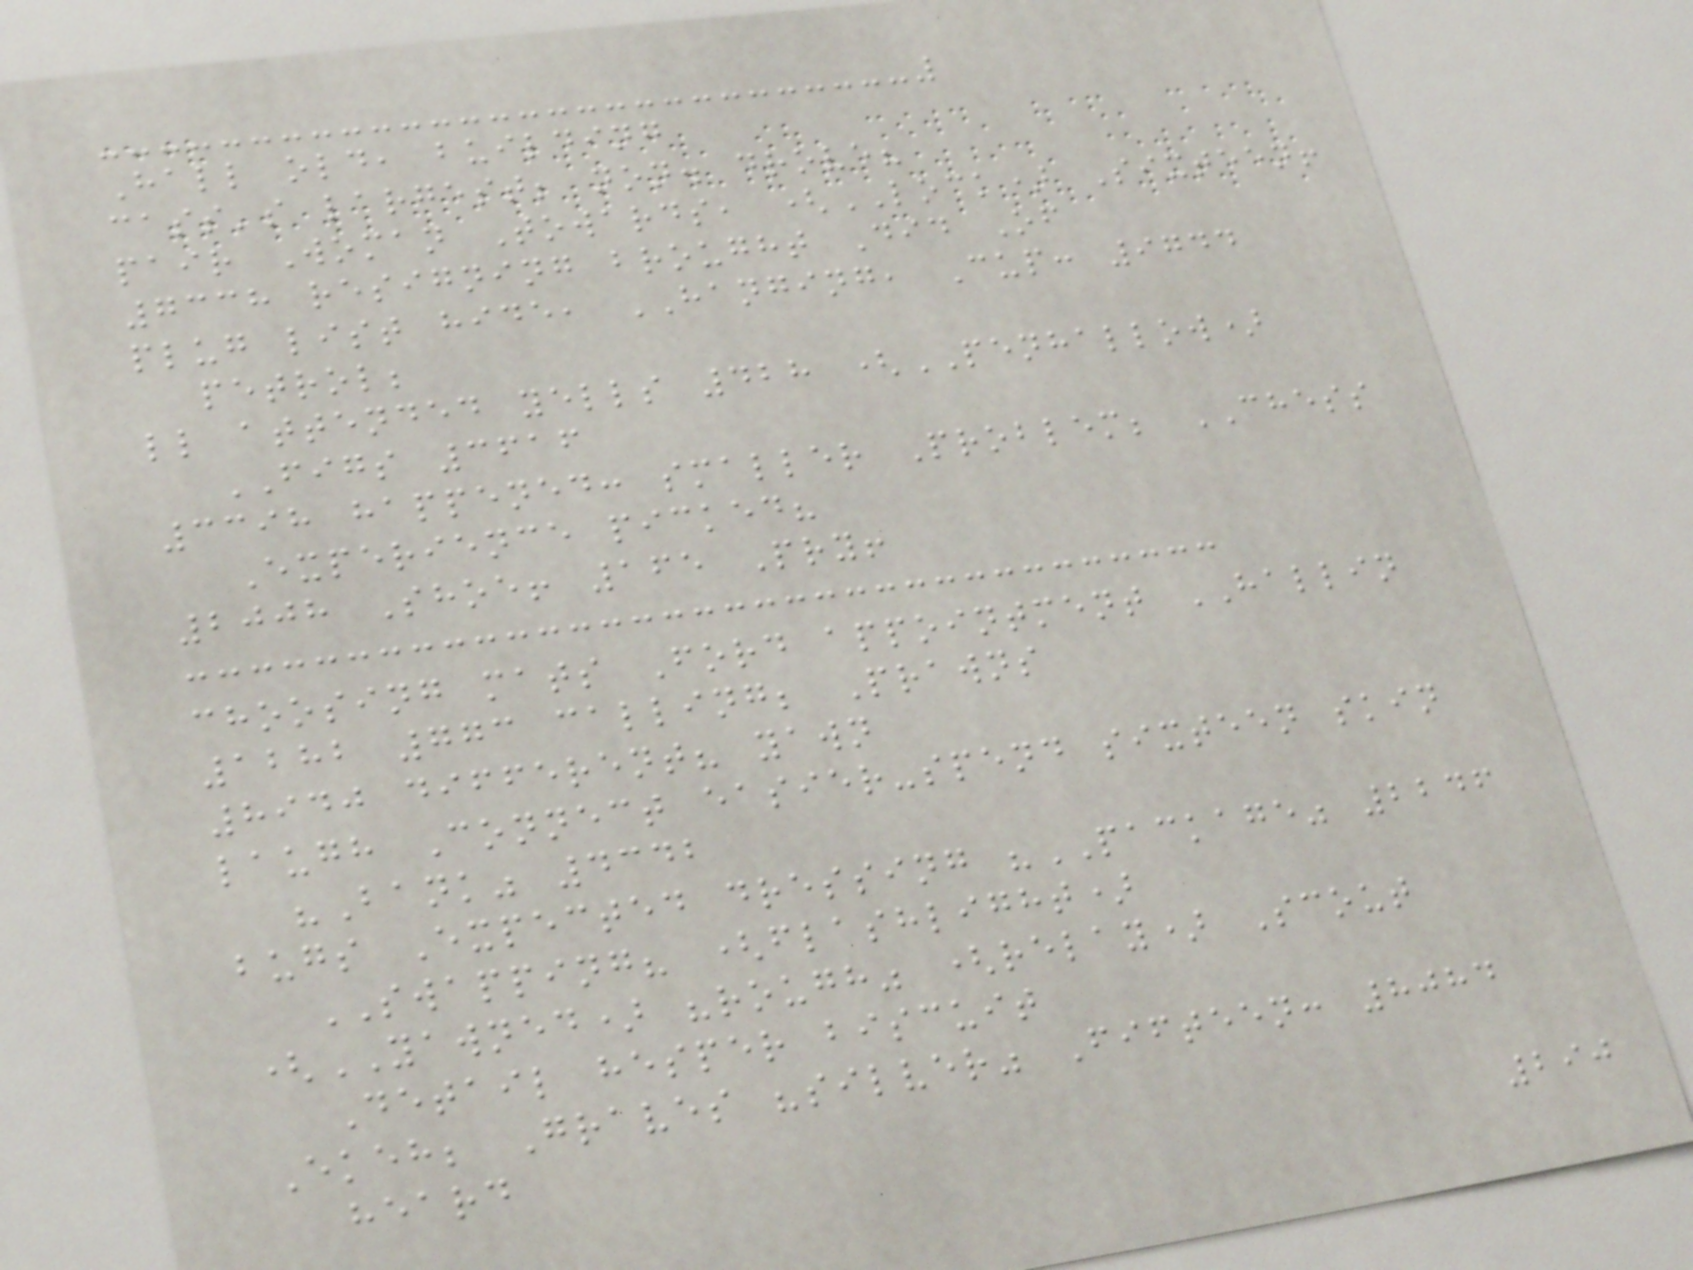Hall old, building
cass's largest; non. drove?
pair Woman Towards, (LOCK) Sixteen!
7338 resigning brought Did Of
plug list hide, HANGING, Cup: 9744
petrol;
ll attended yells 428 (PENHALLOW)
FIGS 3616
3398 happened: smaller Problem; CHESS
Experience picked?
2008 Shoe! 165 Pry!
choosing mats Ford appointment HALLIN
1282 773 calling; Prawns
8940 different? yawn
laugh Connect easier-spend sixteen skin
"Bank" 4342
bugs Expected dressing "PACKAGE" 2246
SWAPPING? (flashlight)
(YAWNED) "rough" (relay) Scout
Detail hesper biscuit
Ekeh; Graves "silver" Fifteen: 8084
heard
290
